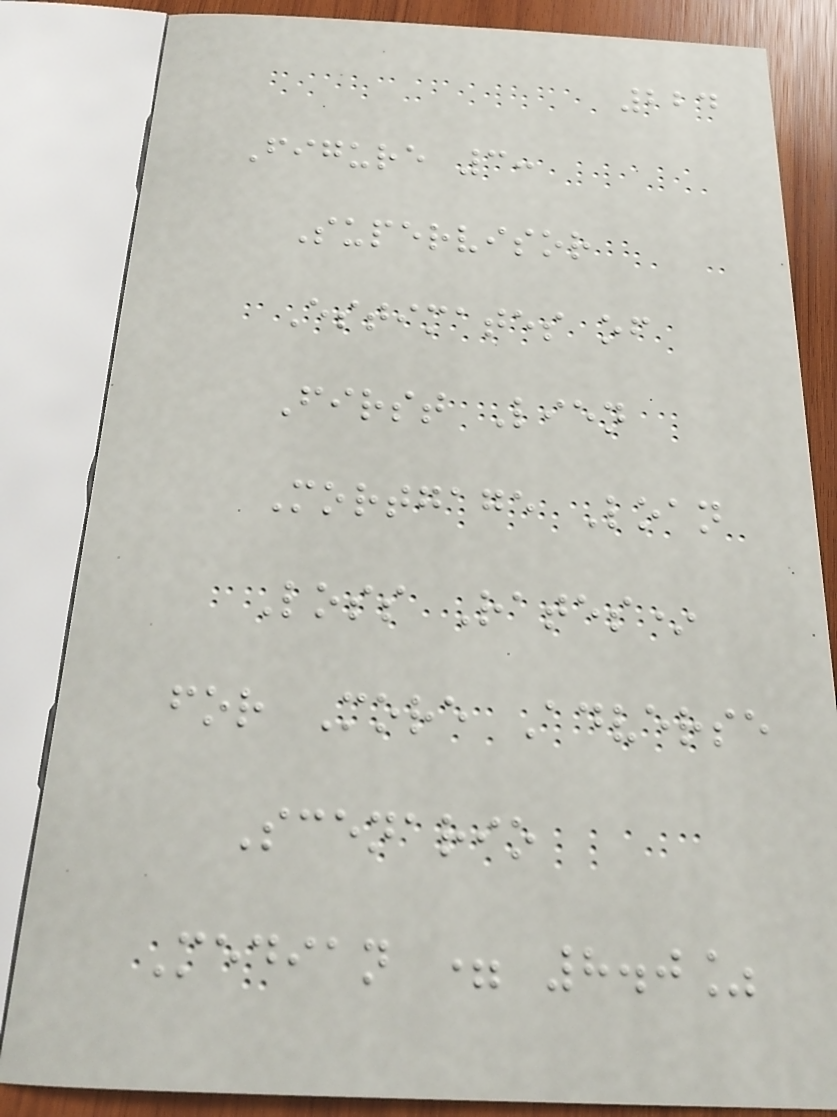224
Figure 3:
Supervisor
Estimates of
First Lien
Mortgage Loan
Loss Rates*
for More Adverse
Scenario
Median = 8.0%
